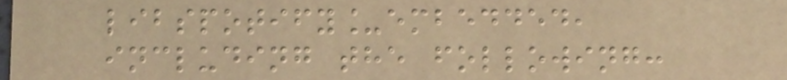libspotify_embedded,
including the following:
